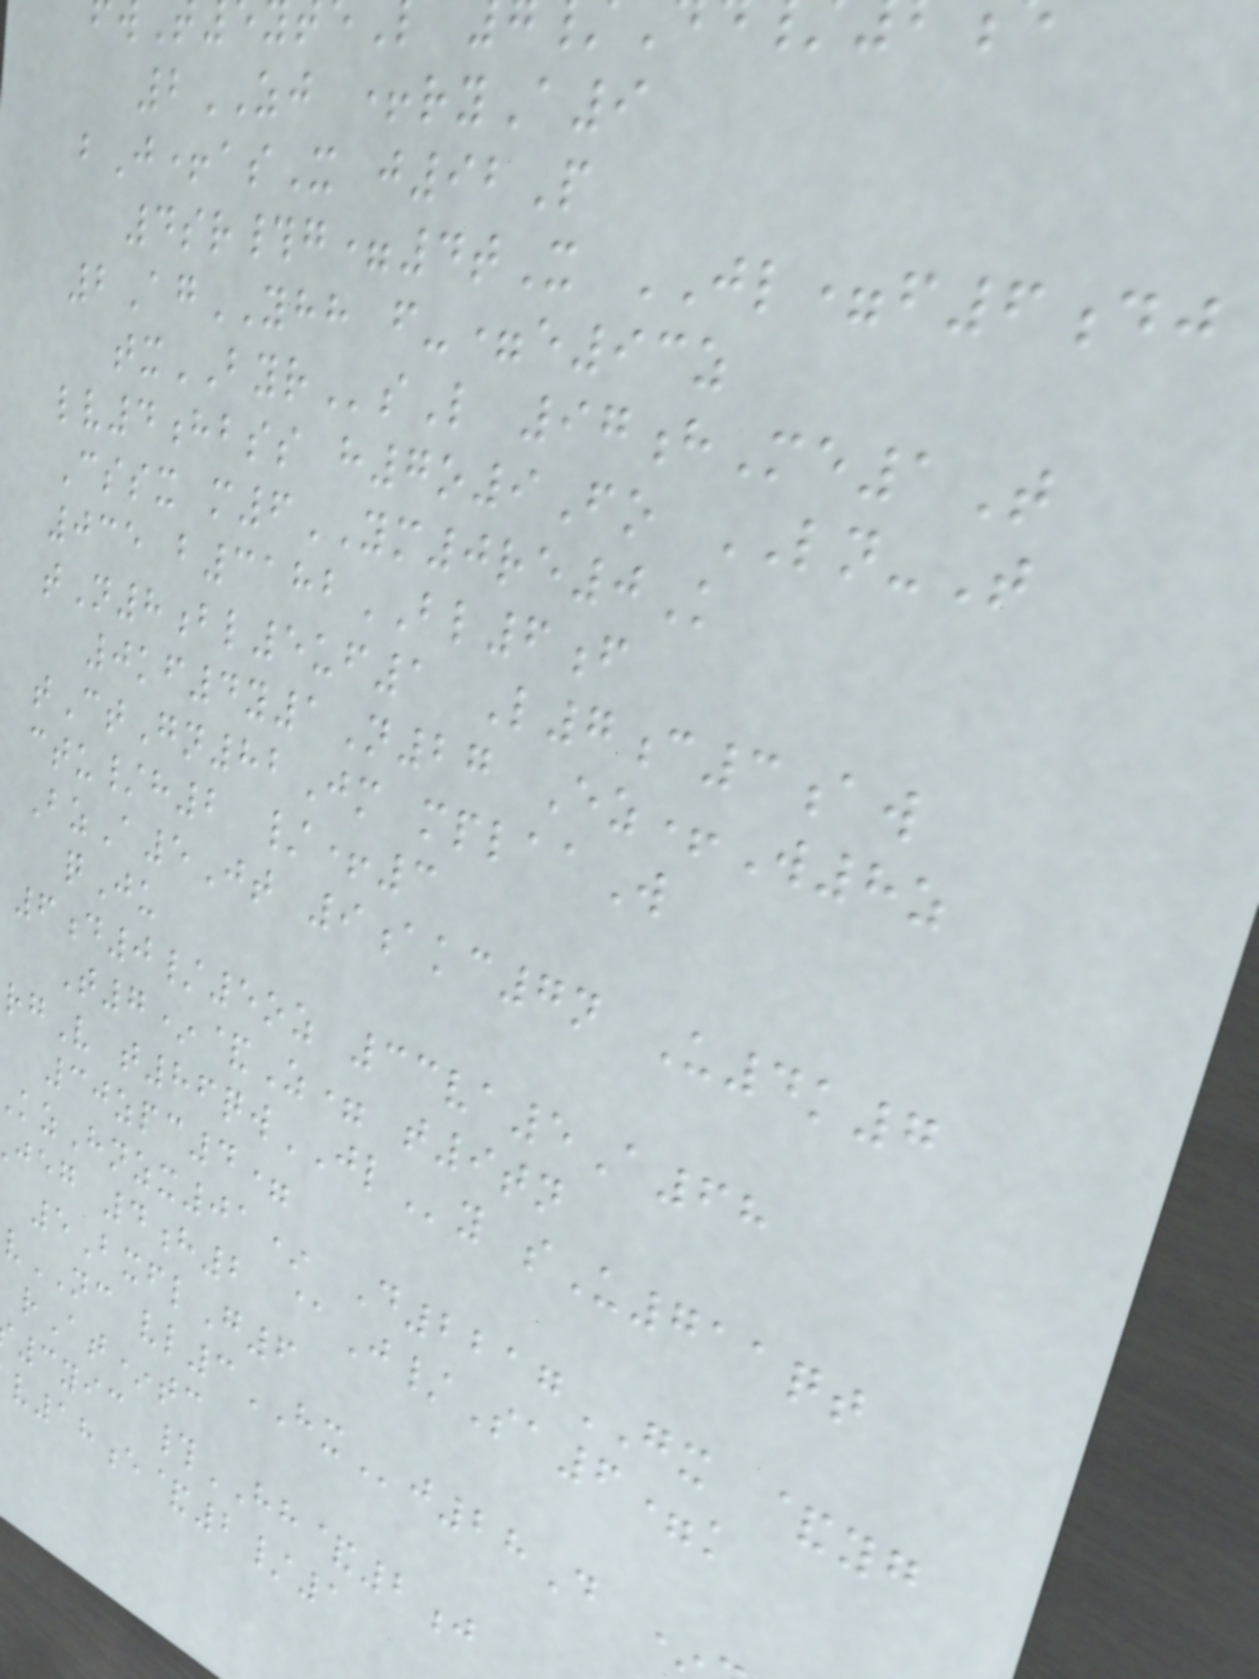2ZJ +ryA9
bJ+asX j92P
4sr#g=4tX JL=f6dj
2AgYHH f-=e93z
txBYRsL 97hMe1T
lv4hbss h7o9Fo LN-T
Cssx m6YM0re0K
035 b3182BL6f
tN8bl5uf1 L7c3aw
0kf4y1N27 Ez+W8z
tCtGn82Jm mplaaW
ctu/h2 /+3
BzA5Jt 9akc7n U4k7
qJu
6d0/5oz 33va5A68
T7*&Z= t9tn
rgV t86qwJLy sU711qt
30zpc4=
zHnzx01* D2217GX &yg
jeg 4h2 @J/Sa6=k
5BxflG6
vNC vl3HXj28D
rAt*tc
3yic #HH&2j
v18e&2/1
